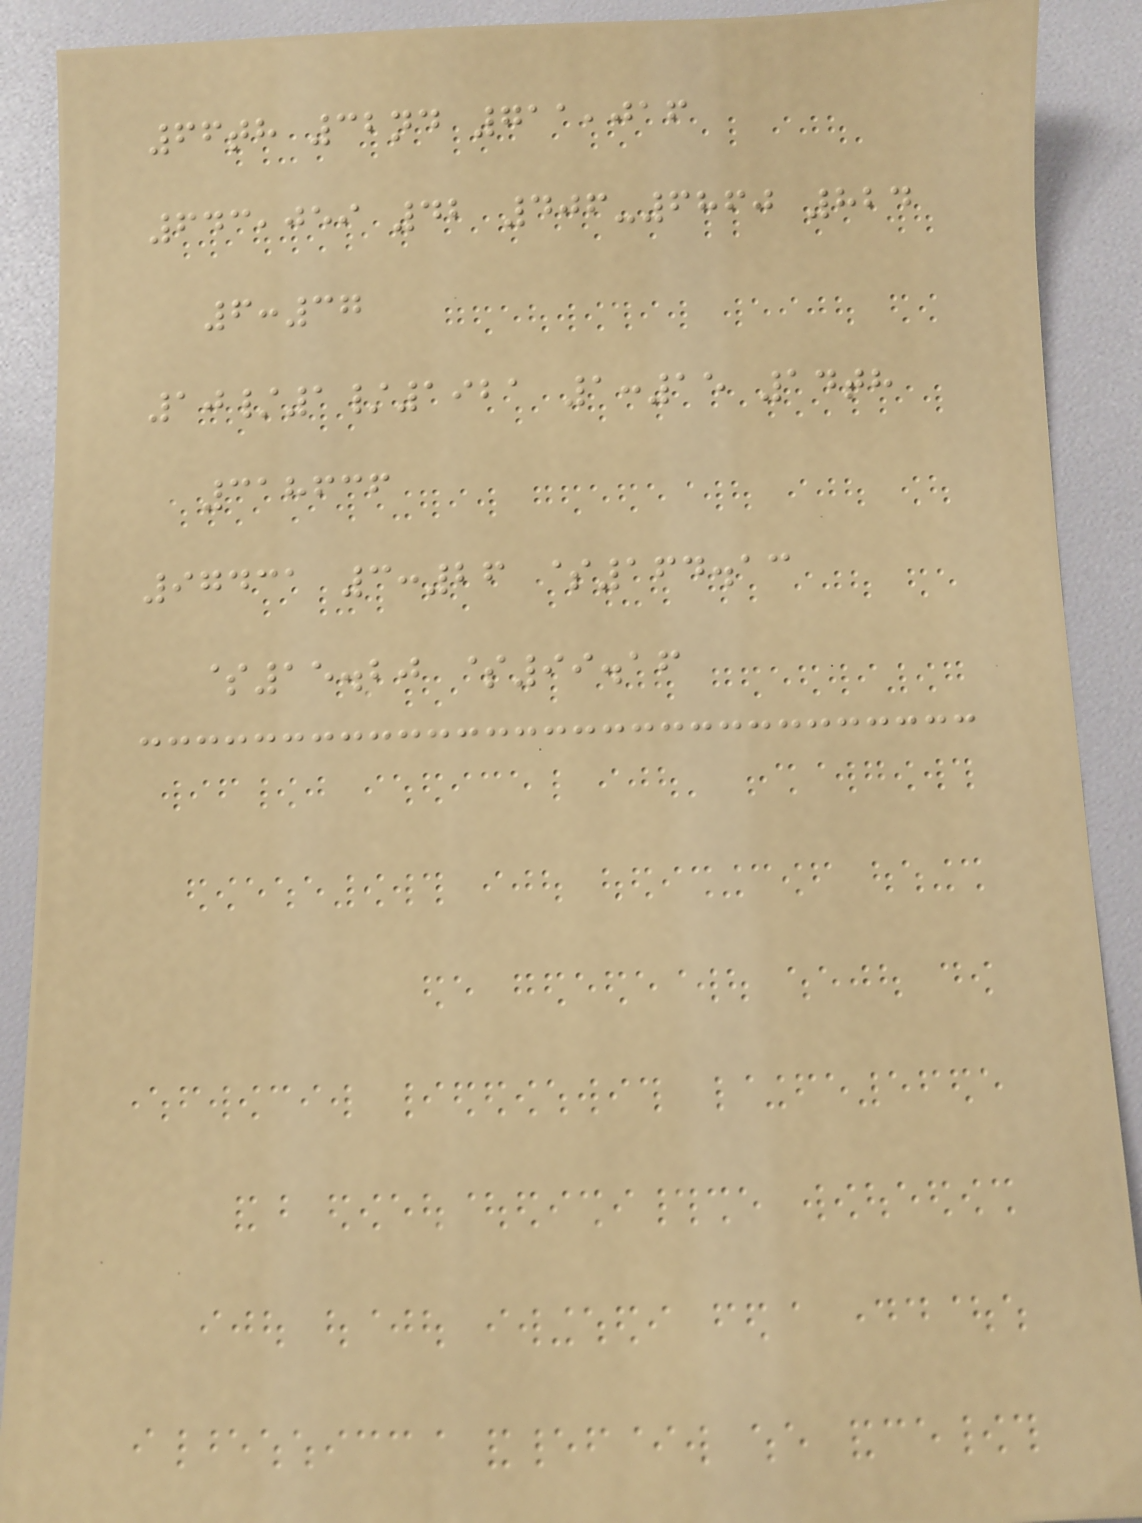66th 32nd 711,016
643,059 42 406-6860 824
6:37
10/1/1921 1:15 14th
318636
97431 3:26 $164.13
$15.20 $99.16
